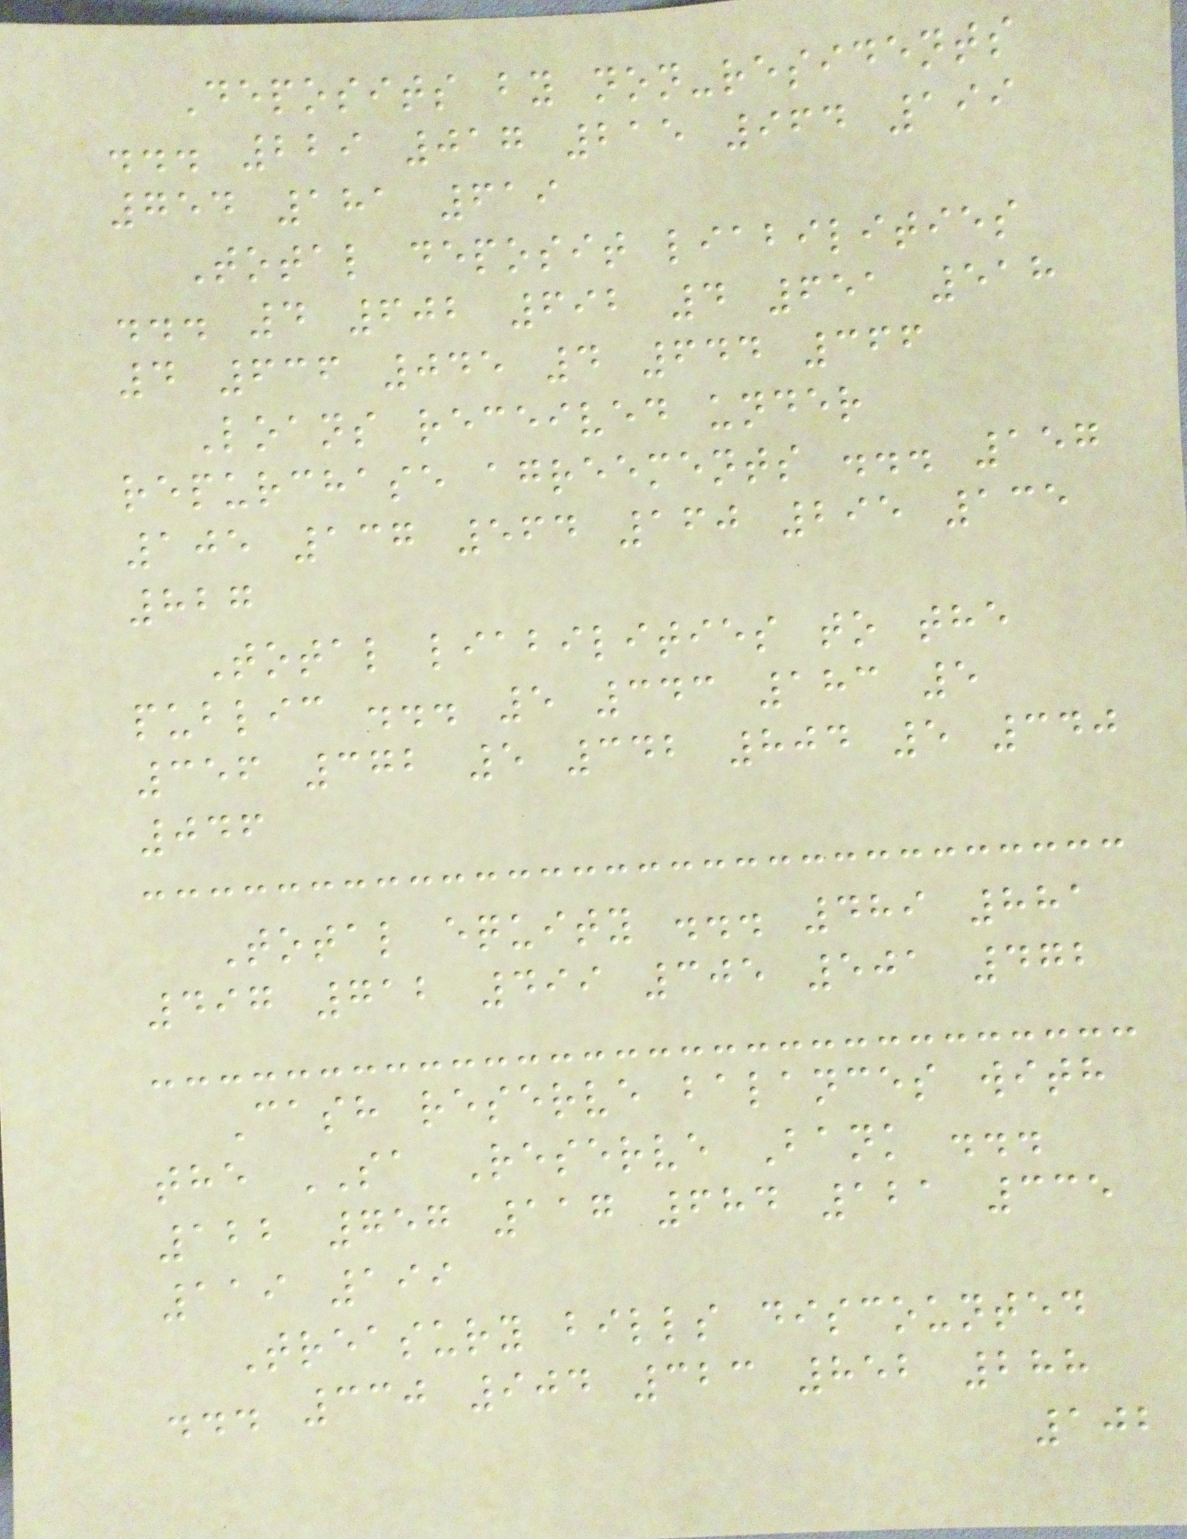Deposits by non-residents
... 229 017 215 964 199
754 181 619
Total deposit liabilities
... 4 602 692 4 651 518
4 636 045 4 644 366
Loans received under
repurchase agreements ... 157
105 137 564 160 295 135
827
Total liabilities to the
public ... 5 343 183 5
356 372 5 342 804 5 340
046
Total equity ... 489 881
497 712 499 305 501 472
Cash reserve balances with
the SA Reserve Bank ...
122 757 117 684 121 335
119 199
Treasury bills discounted
... 330 904 323 852 288
102
